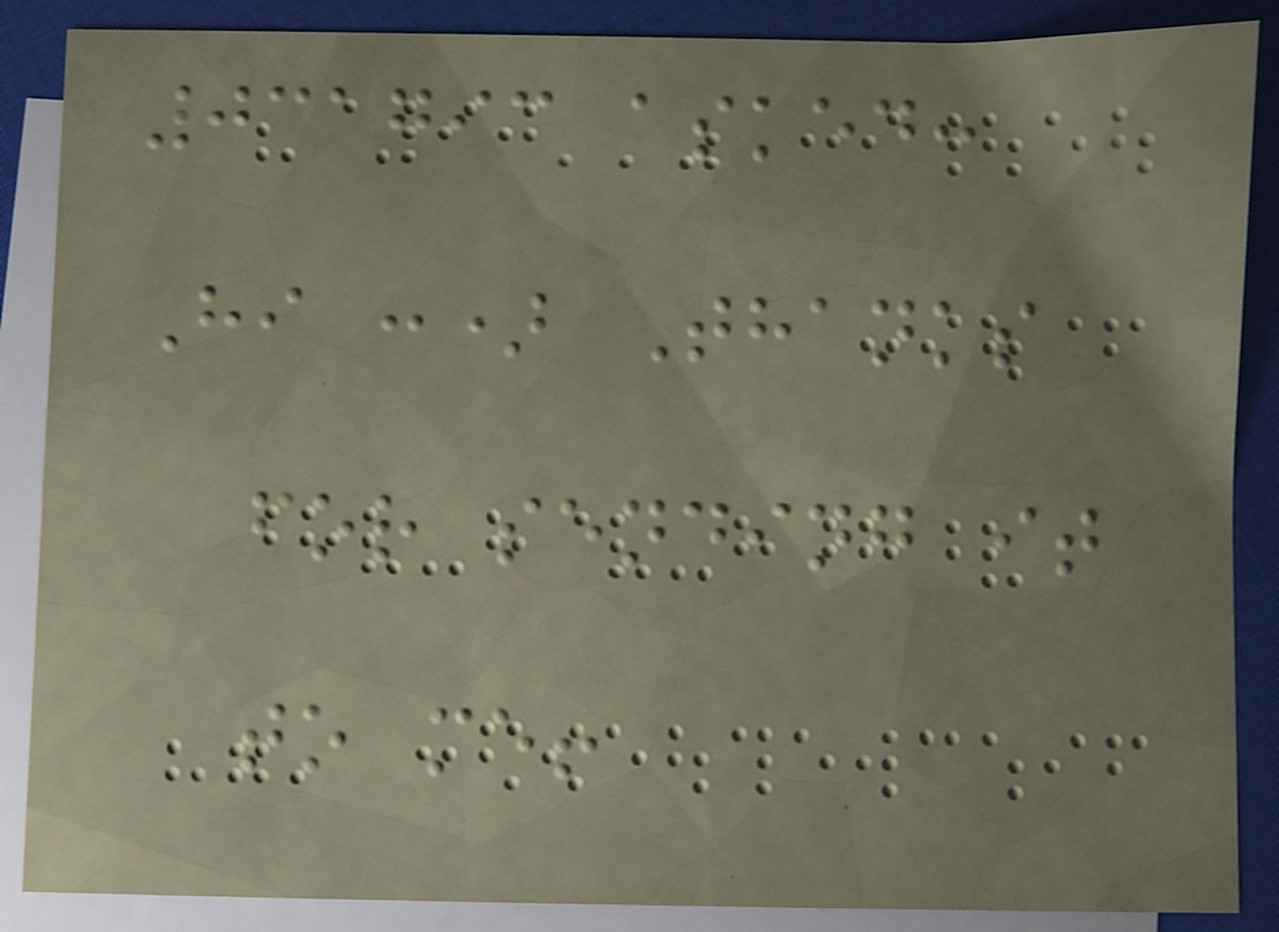031793 asked:
Hi :) Thanks
for sending it
to me!
